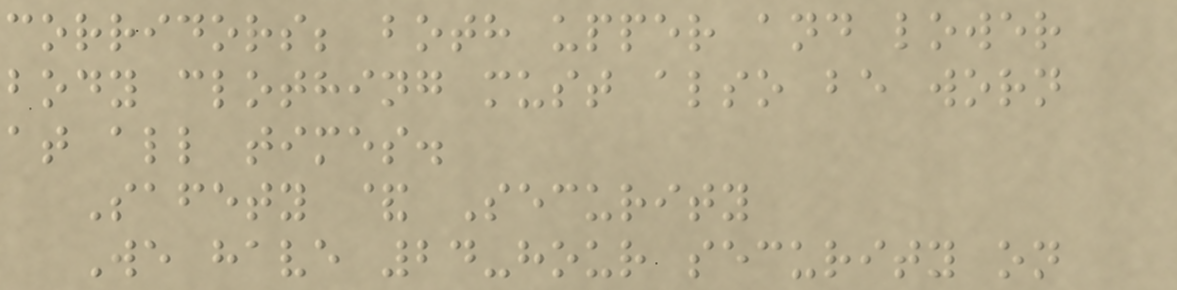corridors; both upper and lower
body clothing must also be worn
at all times.
Safety & Security
We have 24-hour security on
